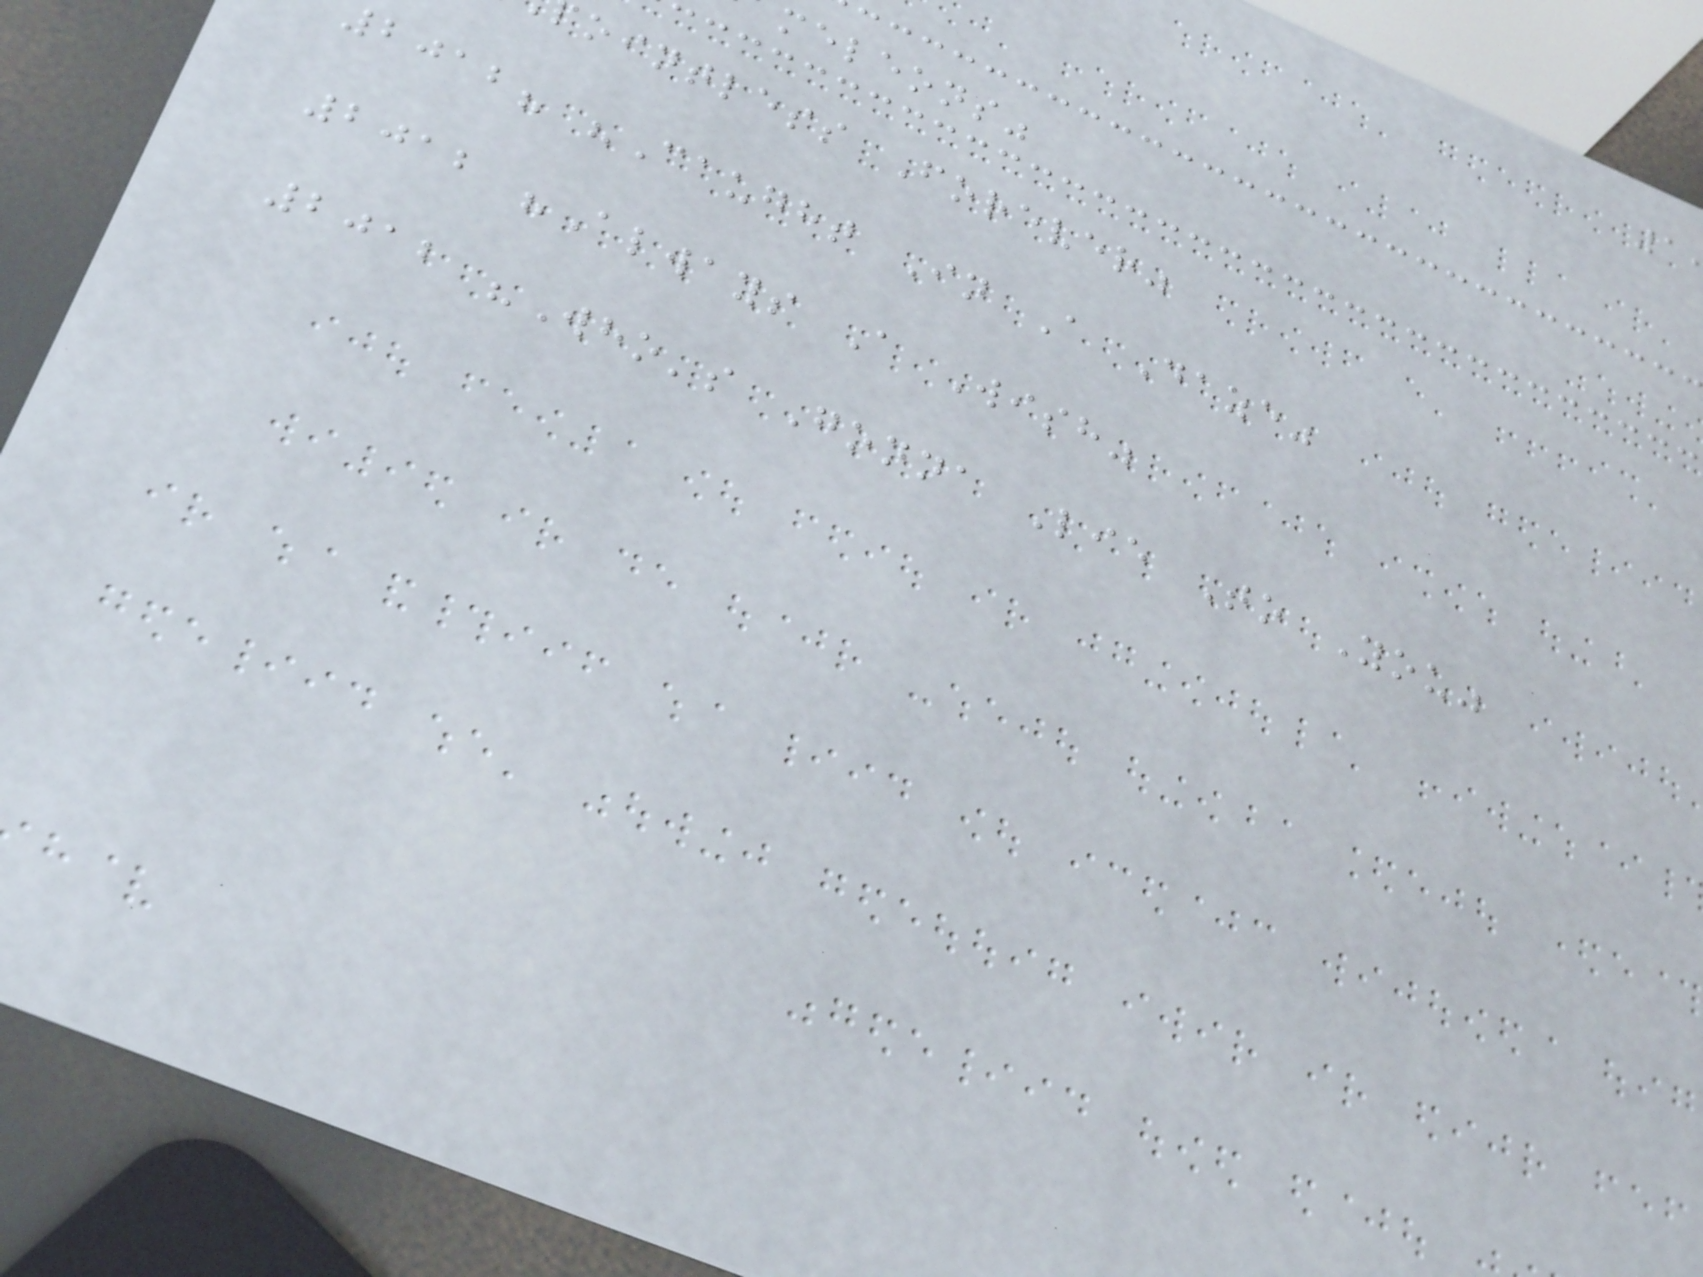meleons"
ointless Forever"
2012? "Caught In A Daze"
2012 "Always A Wish"
2012 "Who's Gonna Lie To You"
